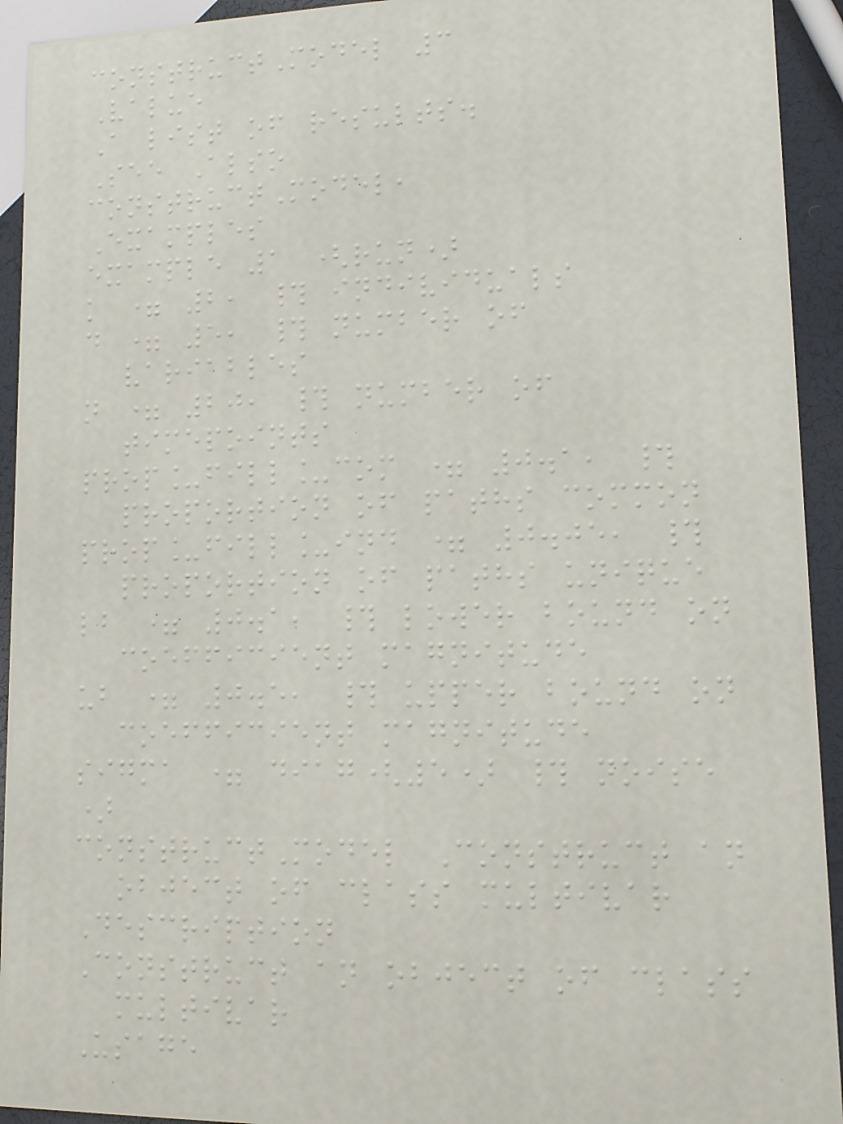constructModel 3
Value
A list of results.
See Also
constructModel,
Examples
example 1 (run)
k = 2, # individuals
d = 5, # number of
variables
n = 20, # number of
timepoints
prop_fill_com = 0.1, #
proportion of paths common
prop_fill_ind = 0.05, #
proportion of paths unique
lb = 0.1, # lower bound on
coefficient magnitude
ub = 0.5, # upper bound on
coefficient magnitude
sigma = diag(5) # noise
)
constructModel Construct an
object of class multivar
Description
Construct an object of class
multivar
Usage
